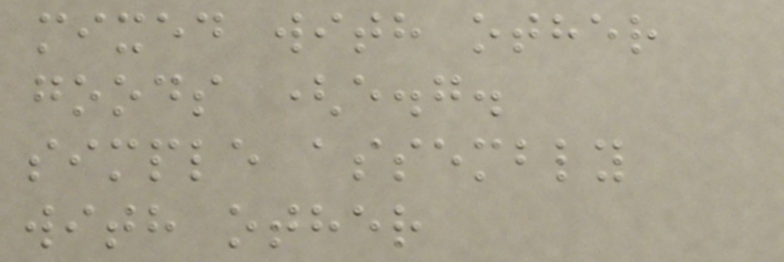mixed with other
goods (e.g.
simple assembly
with other
